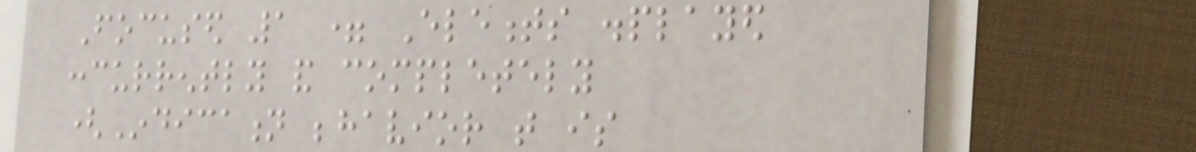Focused 1 = Elements displayed
concurrently and completely
(Indication behavior that is
